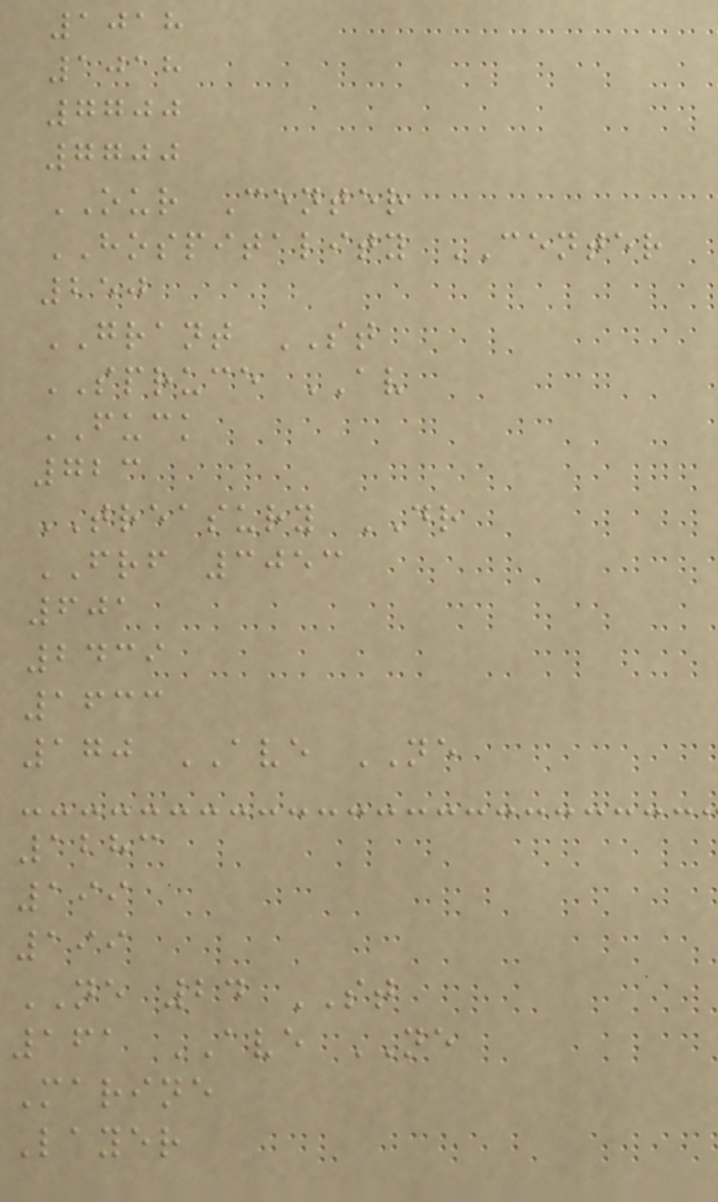1018
1018
7700
7700
OUR Center
HOSPITALITY CENTER
250
GRANT ST
SPRUCE AV
FUCK
723
TREASURY DR
FRF 3053
601
2439
1633
170 AVE NE
1283
199
199
NE 24 ST
161 AVE NE
Marine
Layer
